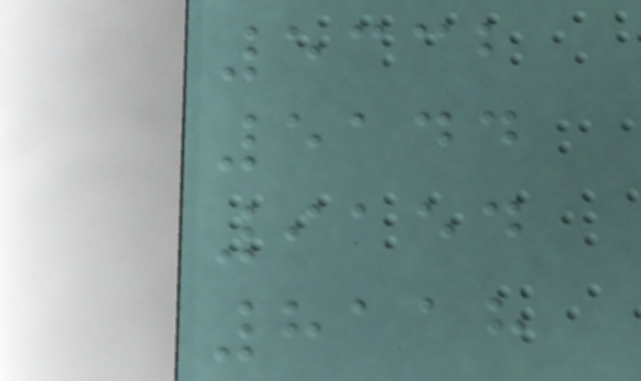5332
5144
9154
8118
